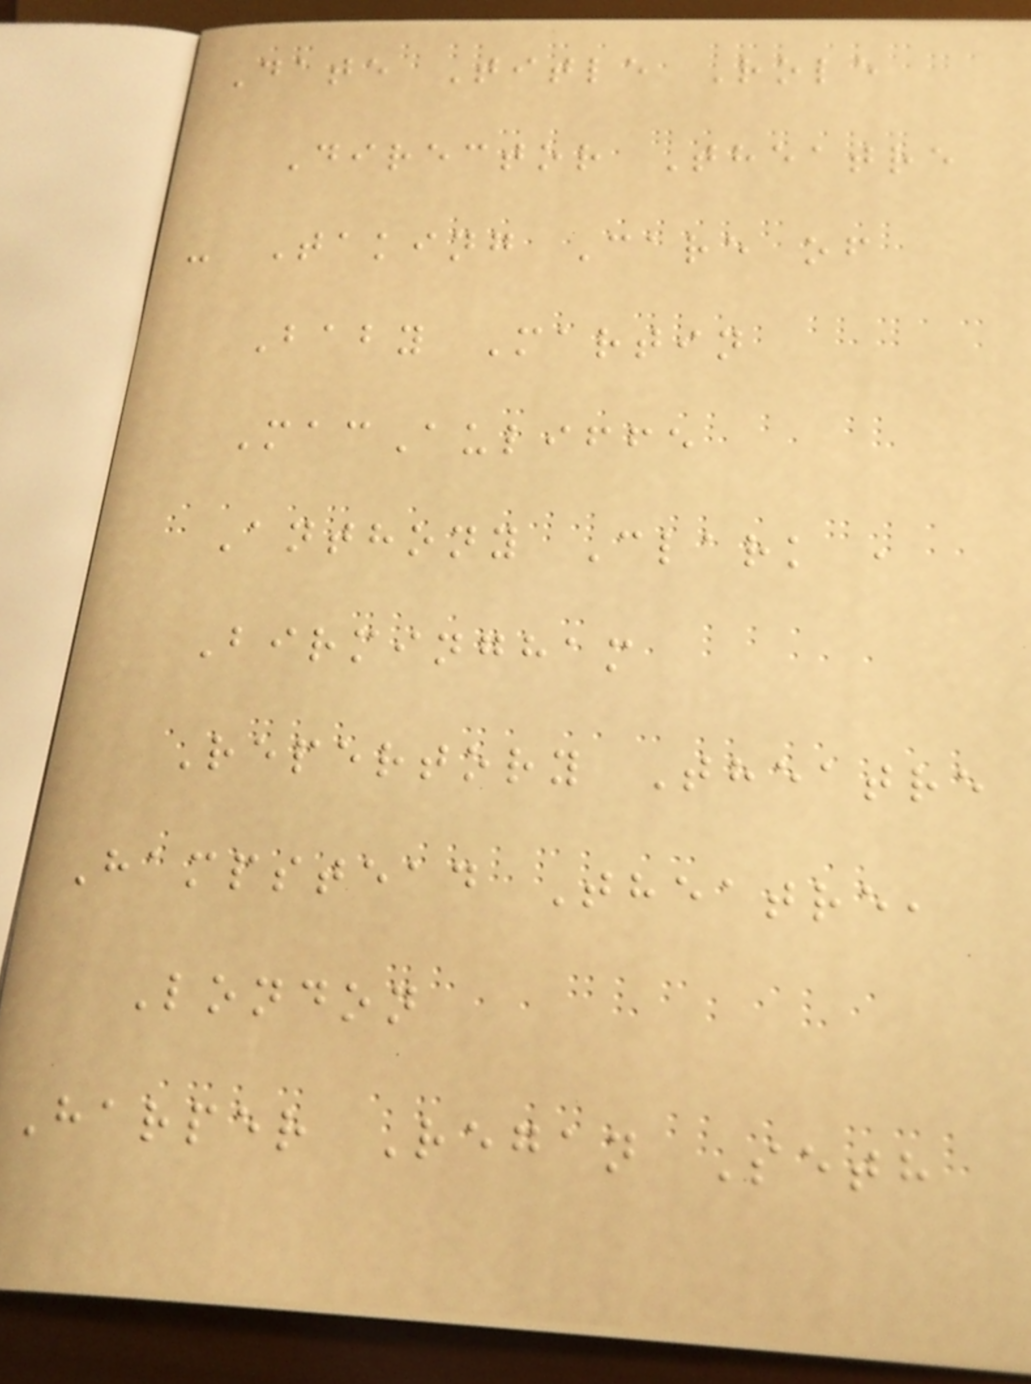Date Title Role
Director Theatre
- Taking Care of
Baby Martin
MacAuliffe
Anthony Clark ,
Birmingham
Repertory Theatre
Hampstead Theatre,
London
Harper Regan Seth
